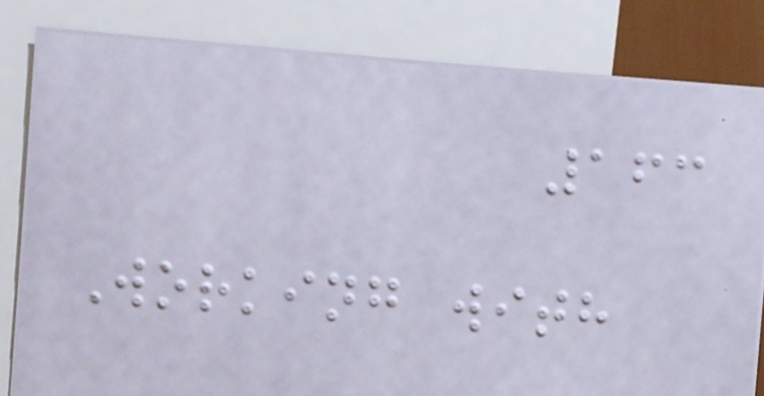163
Working with
